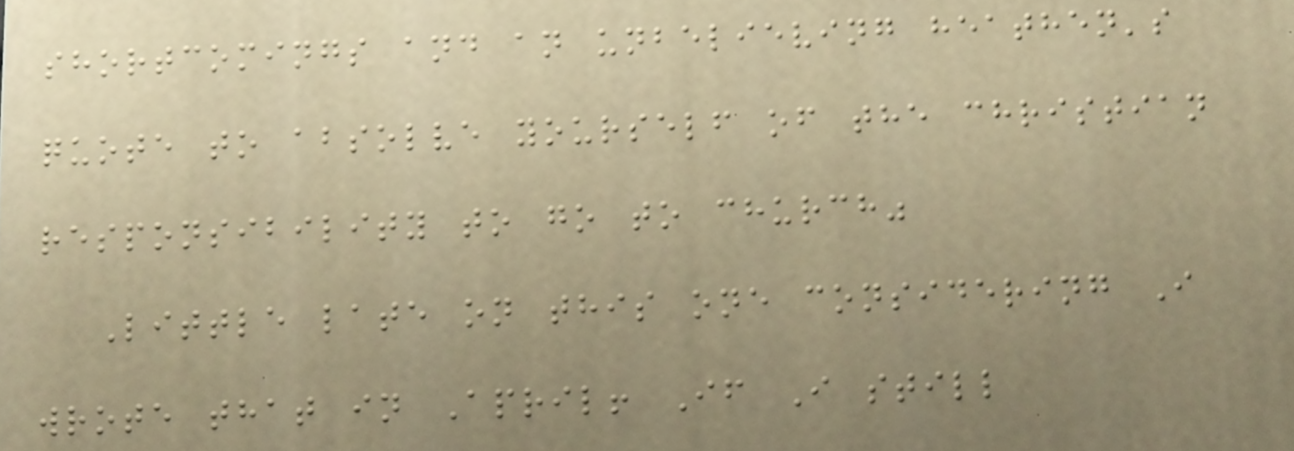shortcomings and an unbelieving heathen's
quote to absolve yourself of the christian
responsibility to go to church"
Little late on this one considering I
wrote that in April! If I still
